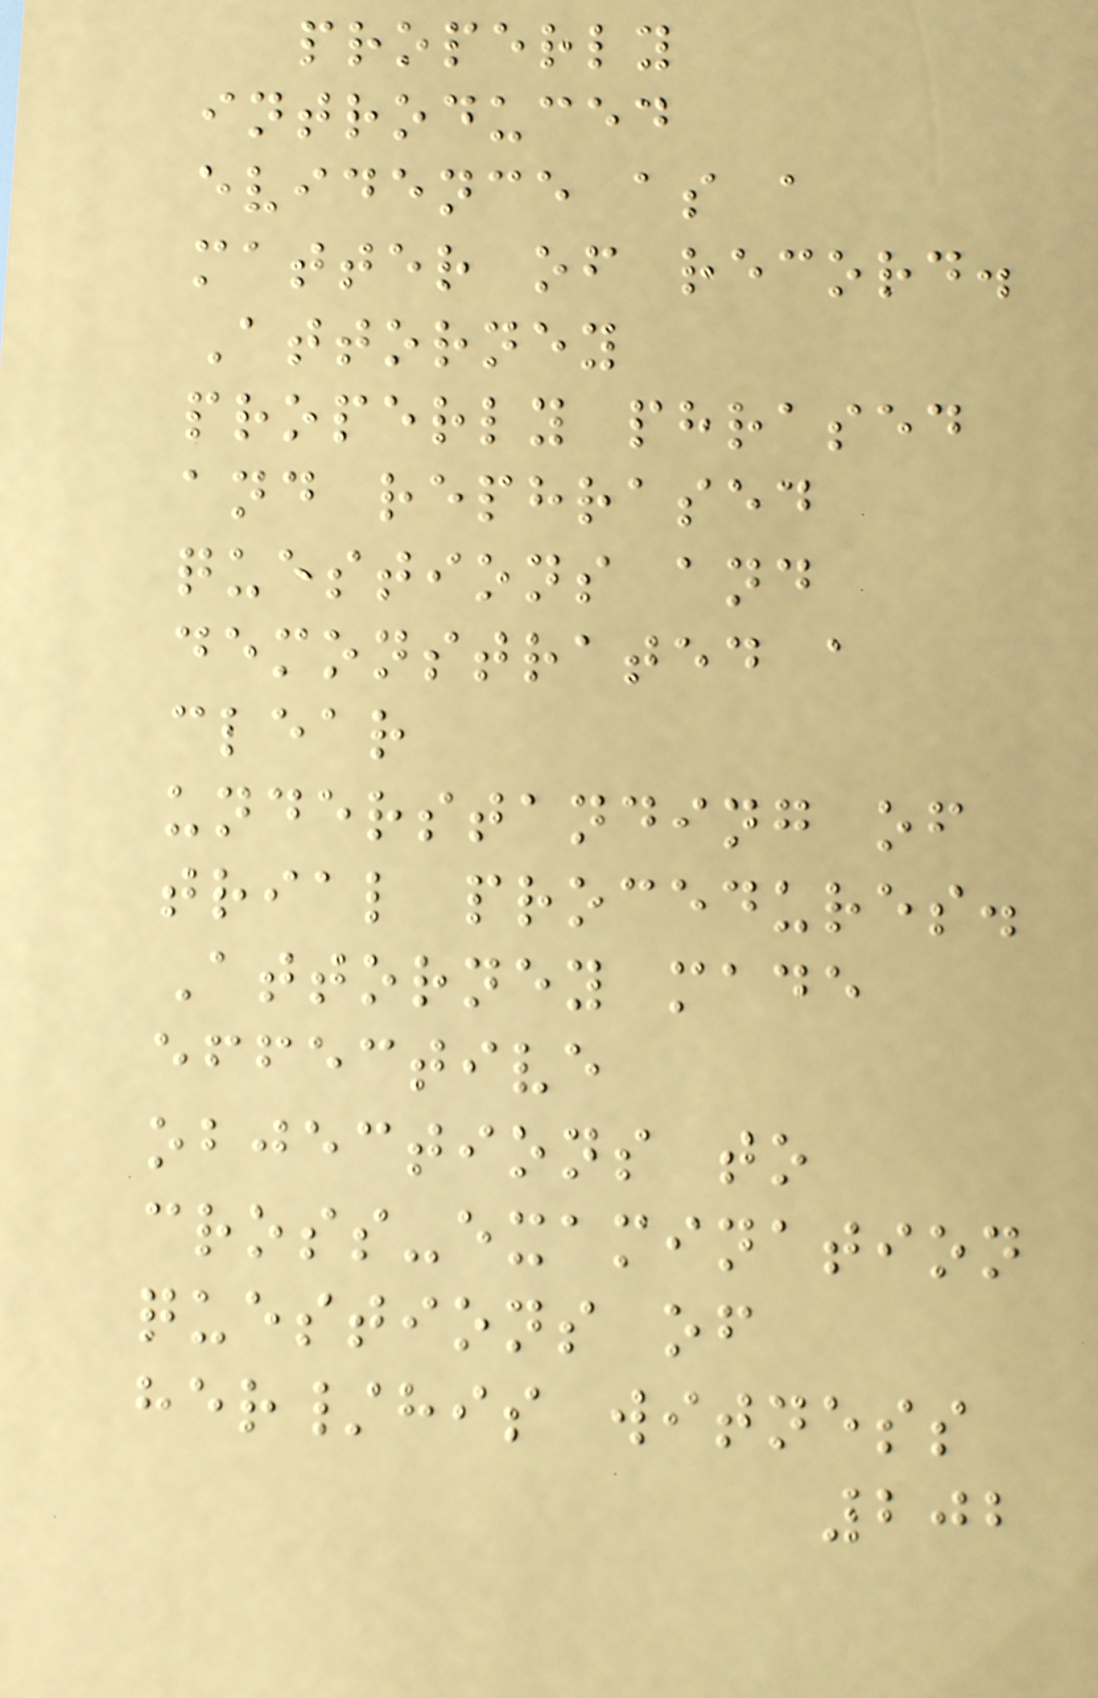properly
introduced
evidence as a
matter of record.
Attorney
properly phrased
and rephrased
questions and
demonstrated a
clear
understanding of
trial procedures.
Attorney made
effective
objections to
cross-examination
questions of
her/his witness
202
